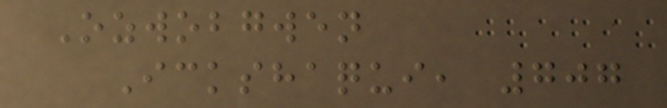Ozwobgwen
Ickshaqui, 707
